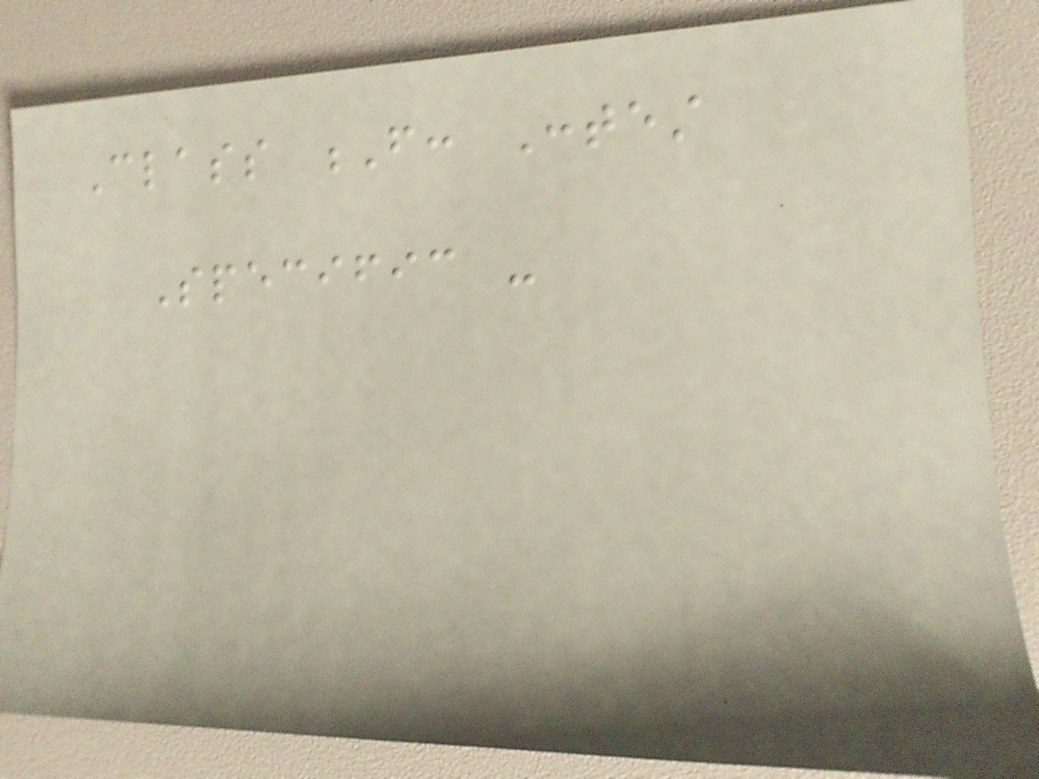Class F: Contest
Specific -
